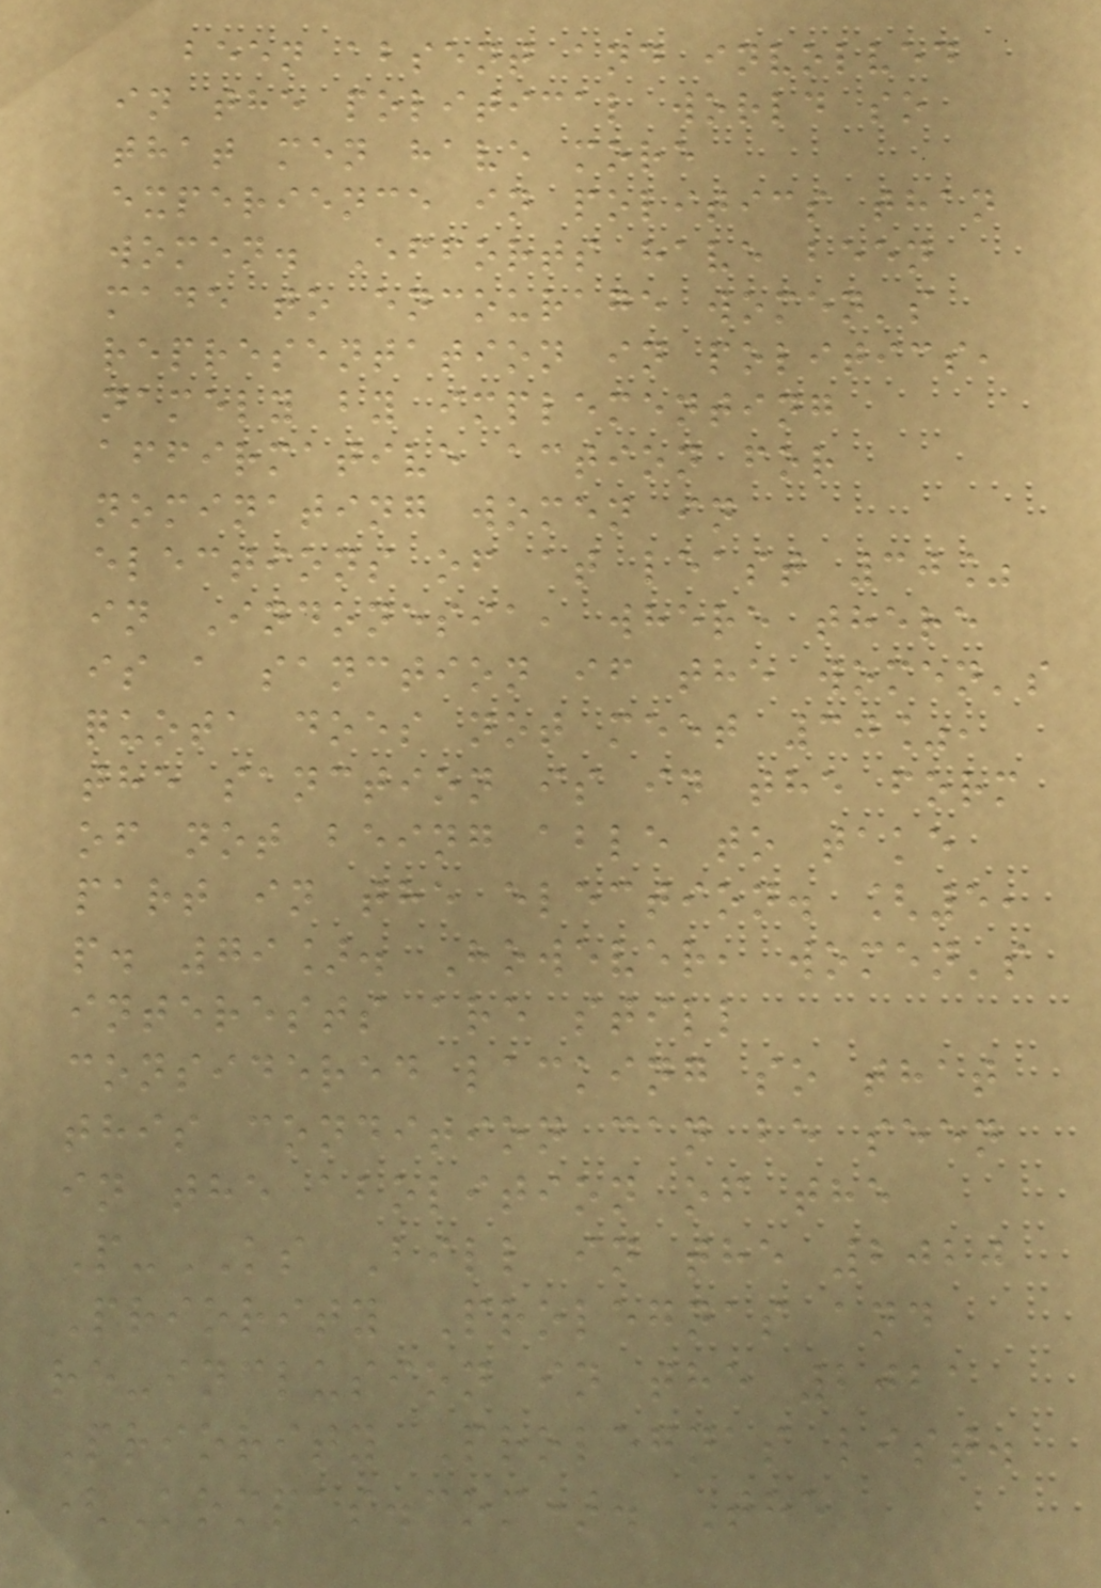been absent and involved
in the political world so
that men have more
experience in politics than
women. Efforts have been
made to encourage women's
representation in politics,
namely by implementing
affirmative action for
nominating women in
elections of at least 30%
in Indonesia, where there
is a sanction if the women's
quota does not meet 30%,
the sanction is in the form
of not being able to take
part in the election. [5,
p. 79]. However, women's
interests are still
considered lacking so that
this condition can be seen
in the abolition of the
P-KS Bill in the 2020
Priority Prolegnas and
re-inclusion in the 2021
Priority Prolegnas list.
(Kompas.com). The
